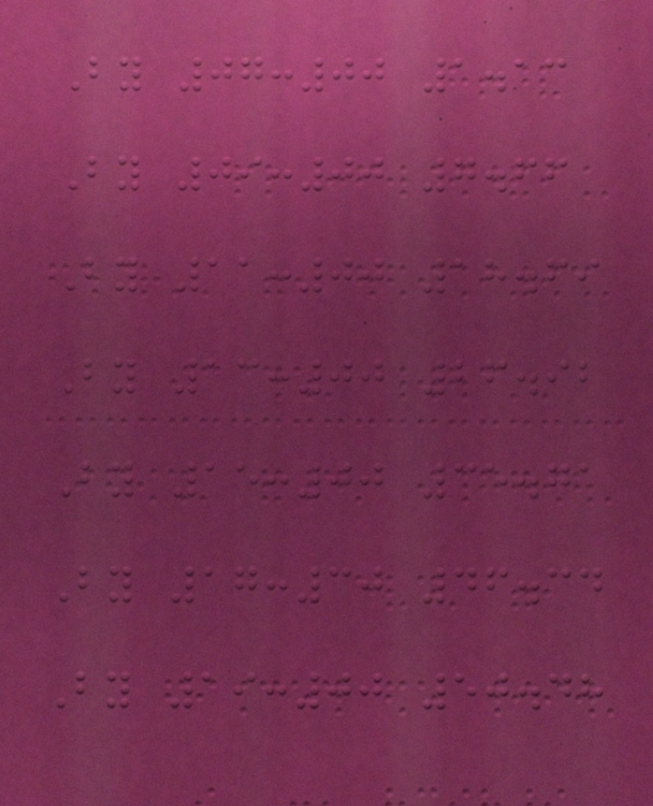By 07:00 1.13
By 09:00 7.66
By 11:00 18.69
By 13:00 26.92
By 15:00 35.71
By 17:30 46.34
By 19:00 50.48
